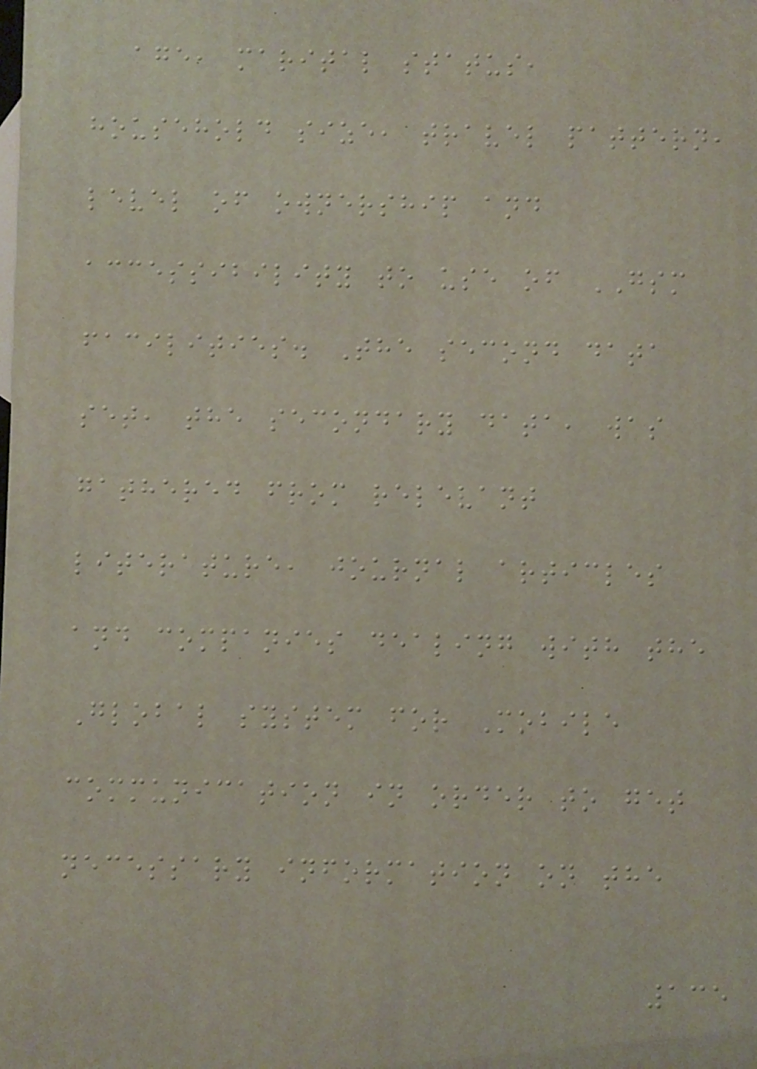age, marital status,
household size, travel pattern,
level of ownership and
accessibility to use of GSM
facilities. The second data
set, the secondary data, was
gathered from relevant
literature, journal articles
and companies dealing with the
Global system for Mobile
communication in order to get
necessary information on the
135
